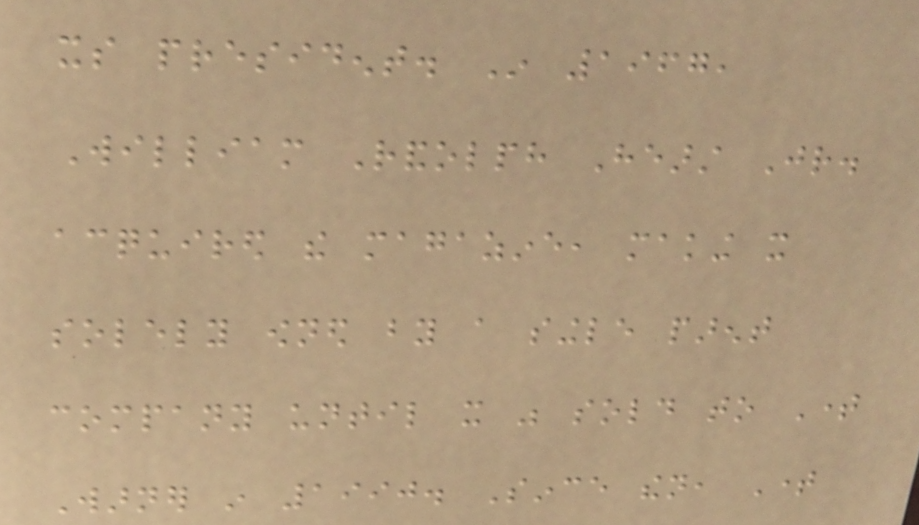its president. In 1967,
William Randolph Hearst Jr.
acquired the magazine, making it
solely owned by a single parent
company until it was sold to Time
Warner in 1990. Since then, Time
